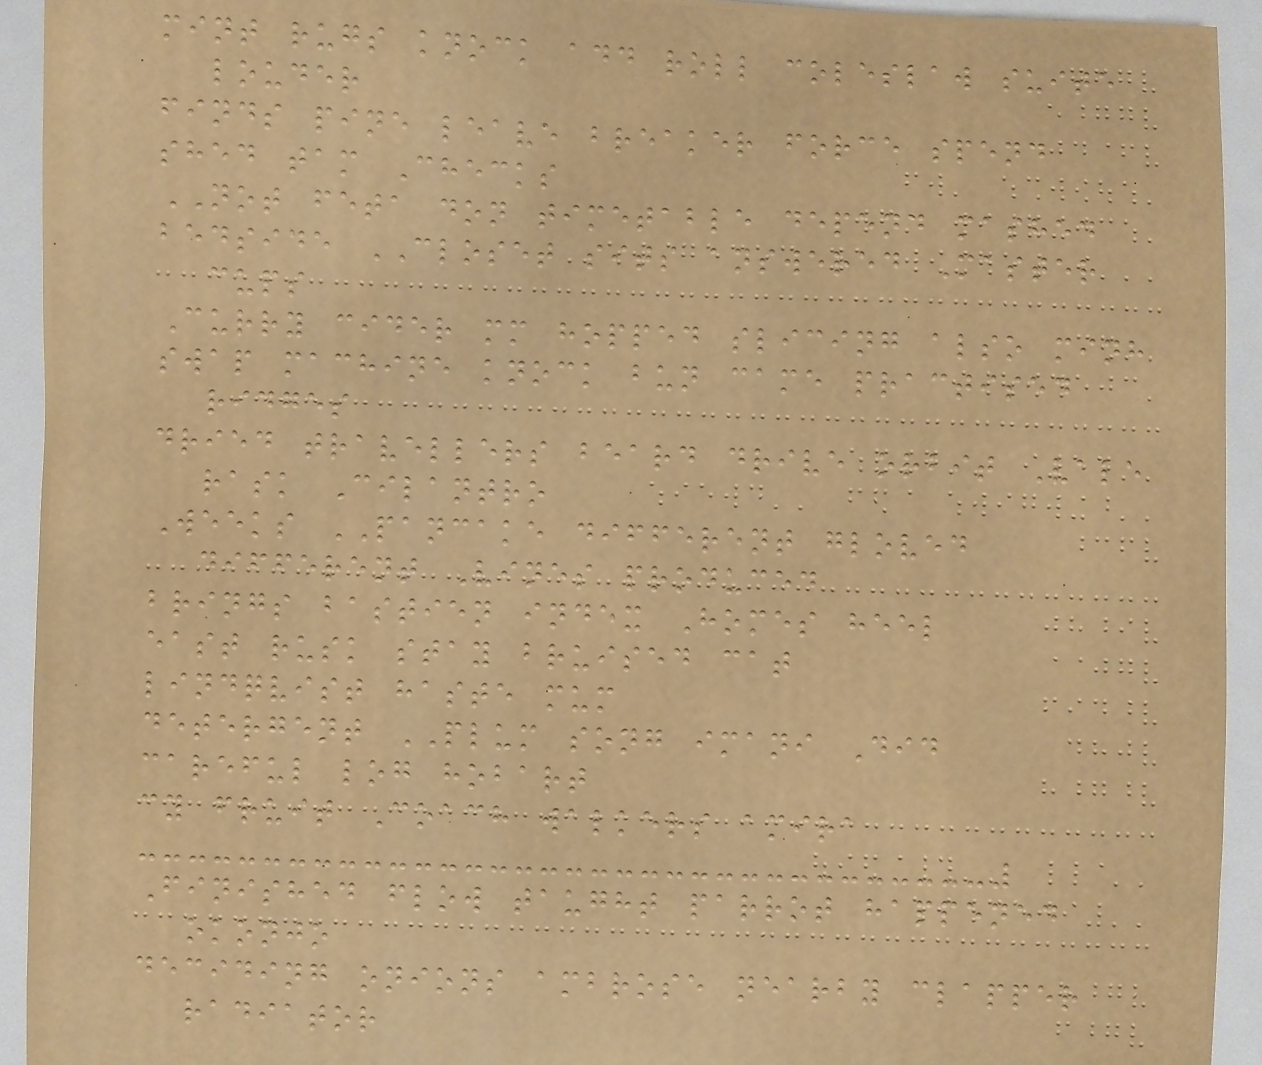mint rugs knock add roll coleslaw suite
louder
finds pine leave breaker force spend
shed tam Checks
NOT feta don timetable depend mashed
bedside CLOSET sits answered Master
cups
Curry cider mm hopped slicing also minh
swap machine knock bun came practised
ridges
dried travellers beard drive orbit Vale
rask Cilantro
Weeks PANCAKE different gloved
different Vines produced
brings bastien index Homes heel
east rusk stay bruised cat
lindqvist haste mum
detergent PLUM song imani Did
careful log hobart
cy fruit Coach walkers amira
Finished flow taught parrot happened
okonjo
deciding onions ambrose nearby clapper
radiator
